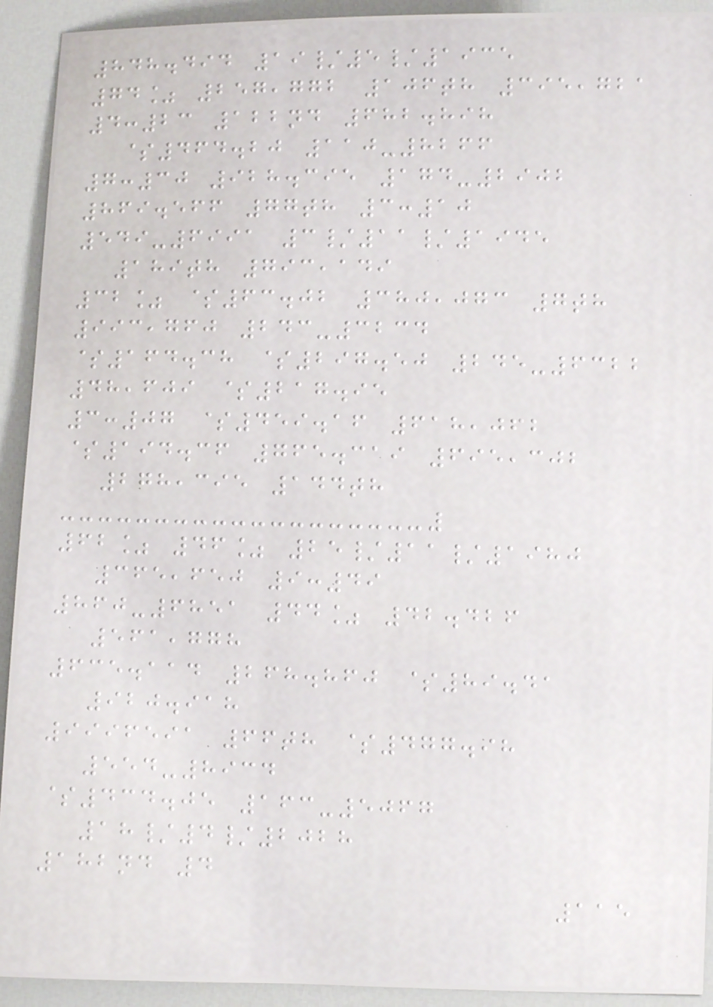848.494 19/5/1935
74% 257,772 106th 395,721
4:23 122nd 682.898
$464.20 110-8266
7:30 928.395 174-2902
869.566 77th 3:10
549-6991 3/11/1945
189th 793,149
32% $63.02 380,073 7th
993,760 243-3234
$164.38 $297.50 245-6322
48,609 $217.95
3:07 $459.16 618,062
$194.36 765.319 695,302
278,395 144th
62% 46% 25/11/1980
365,650 9:49
860-6851 44% 42.426
561,778
635.114 268.860 $89.41
920.918
9996591 66th $477.98
554-8934
$434.05 163-5067
18/4/2028
182nd 4
115
